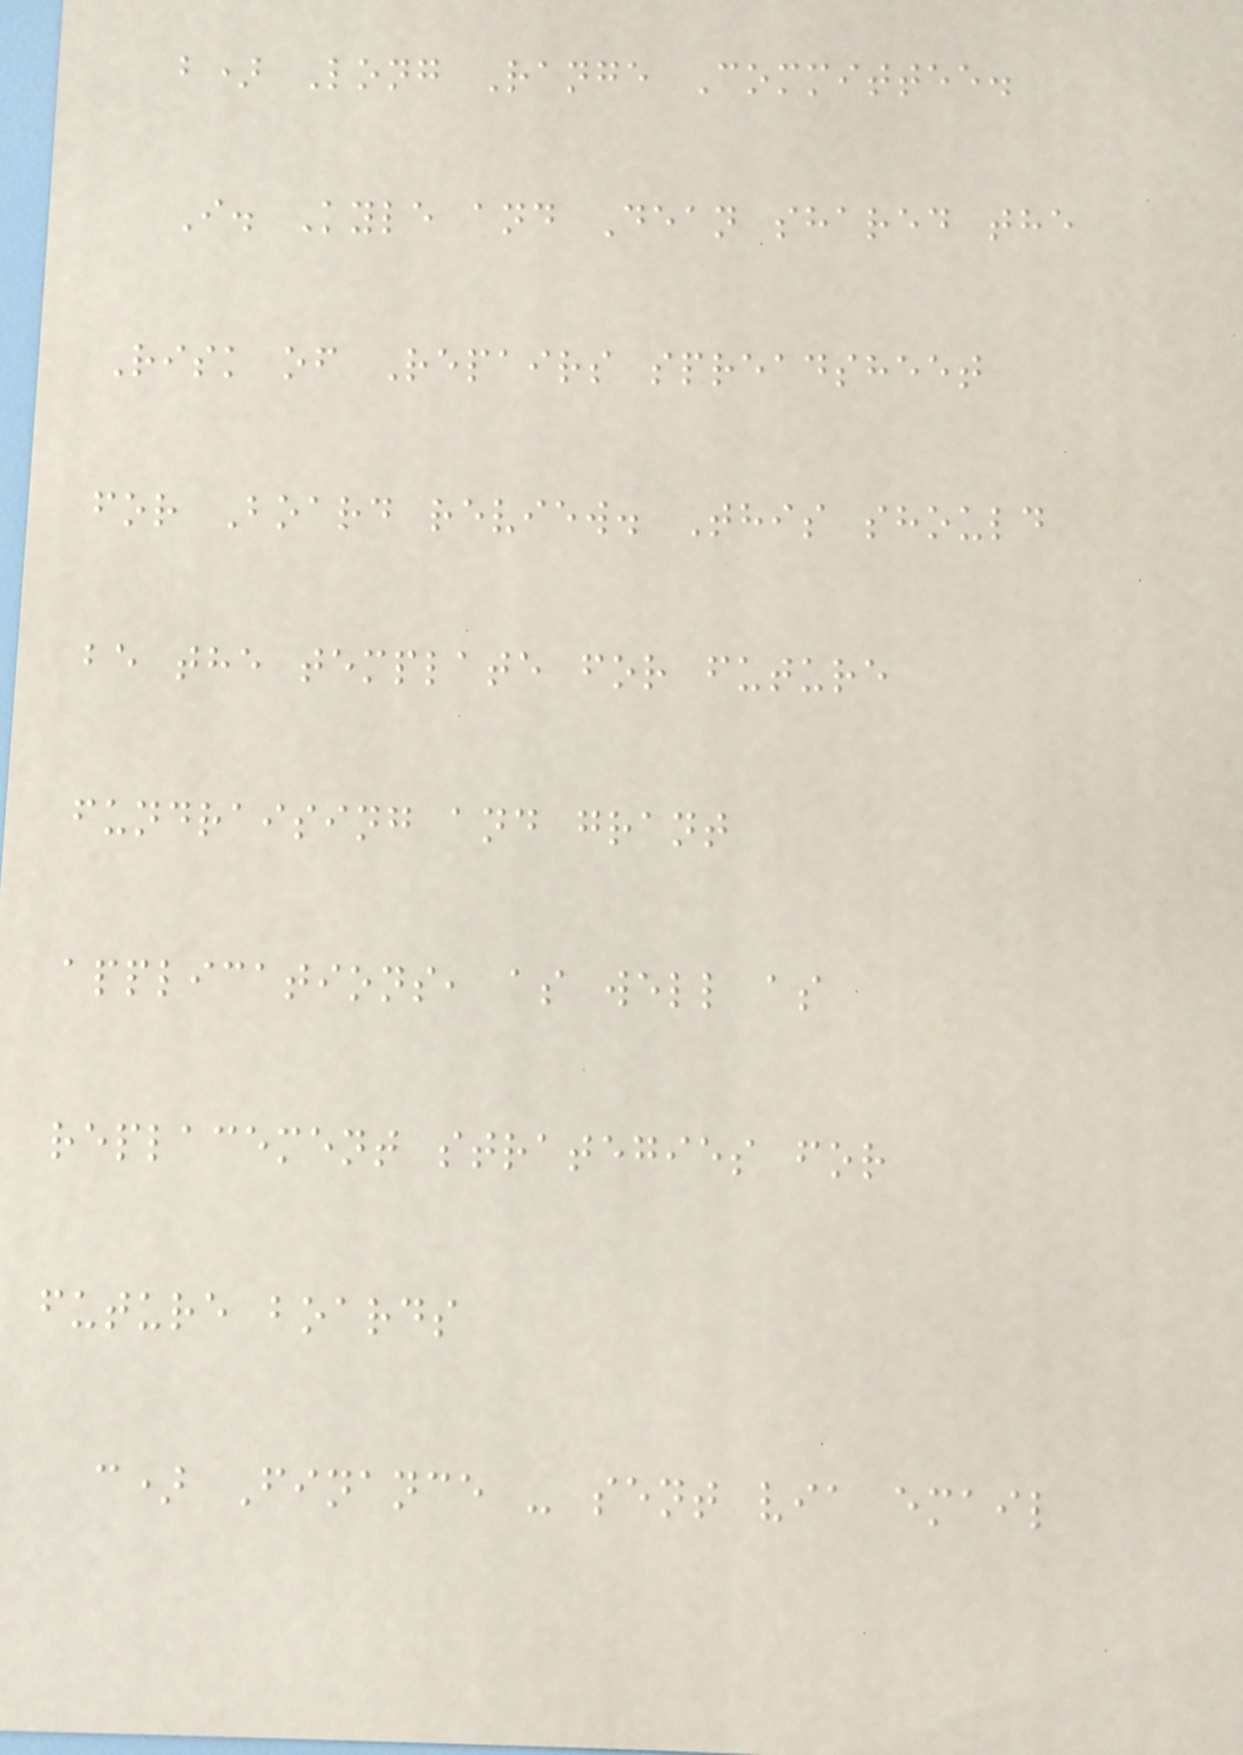b) Long Range Committee.
I. Kyle and Dean shared the
Risk of Repairs spreadsheet
for Board review. This should
be the template for future
fundraising and grant
applications, as well as
replacement strategies for
future boards
c) Finance - sent via email
